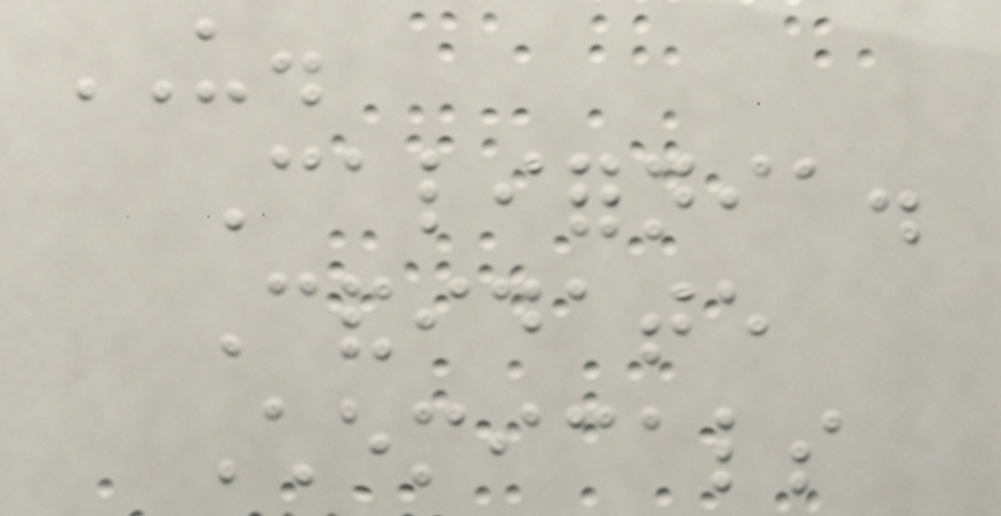US.
California.
Candidate
Chemicals
